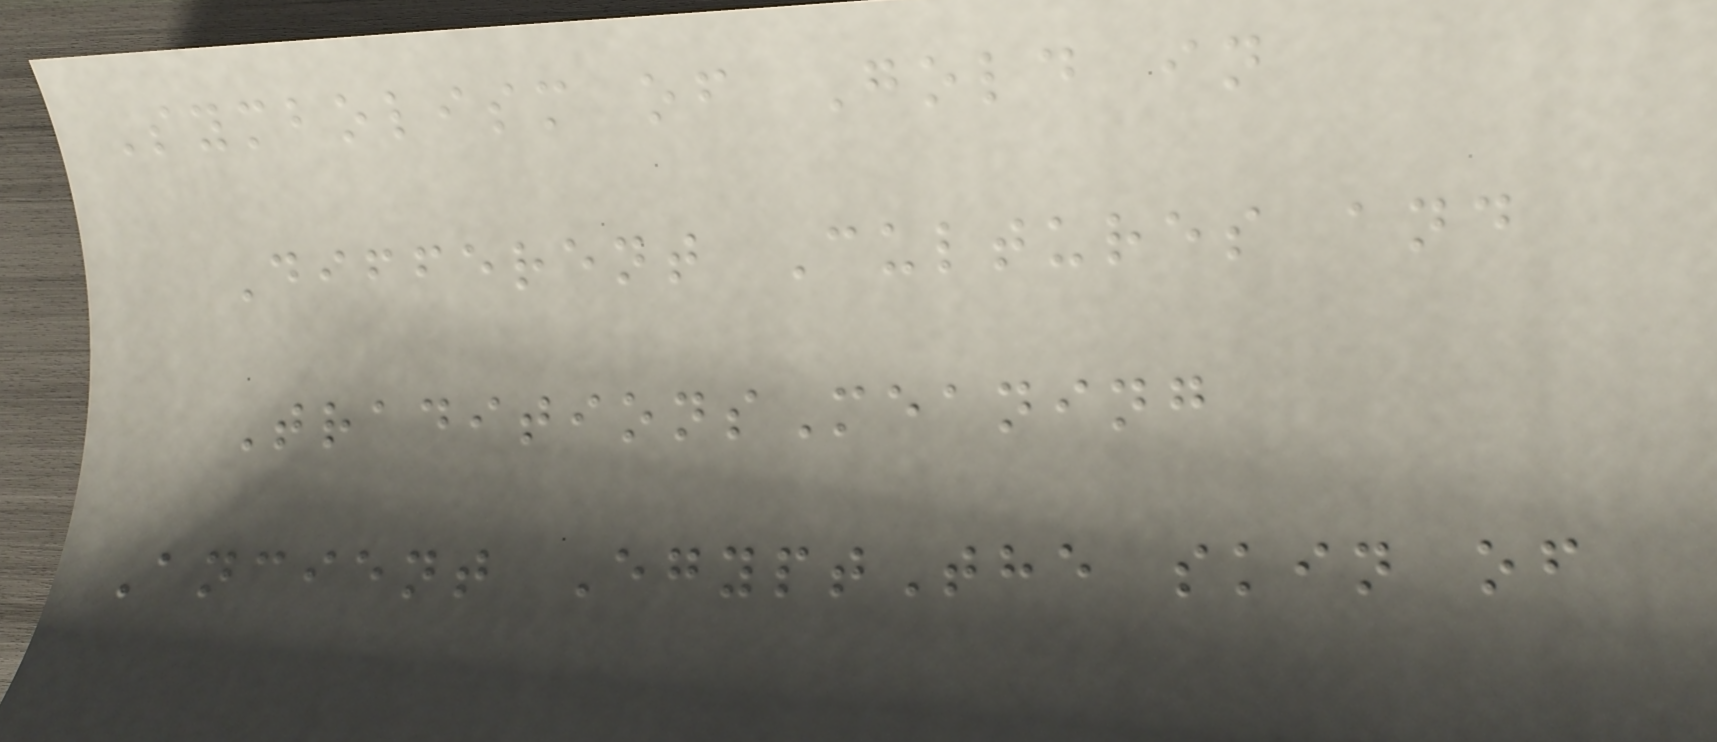Symbolism of Gold in
Different Cultures and
TraditionsMeaning
Ancient EgyptThe skin of
